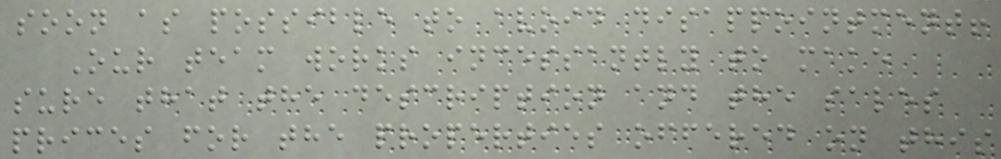soon as possible to avoid disappointment!
Our team works incessantly to make
sure that the description and the sales
prices for the properties offered on this
